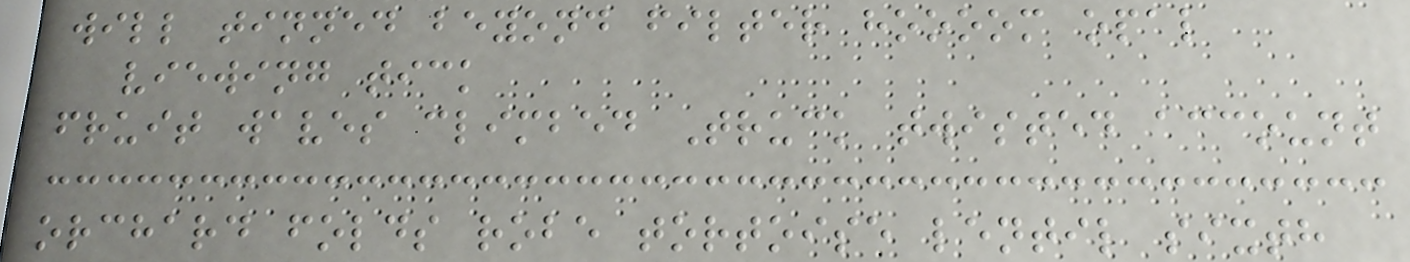will tinned beyond filter hoooom opal
viewing tick
fruit waves climbed Truck twisted account
orchard folds robe tortoise lentil sixth
